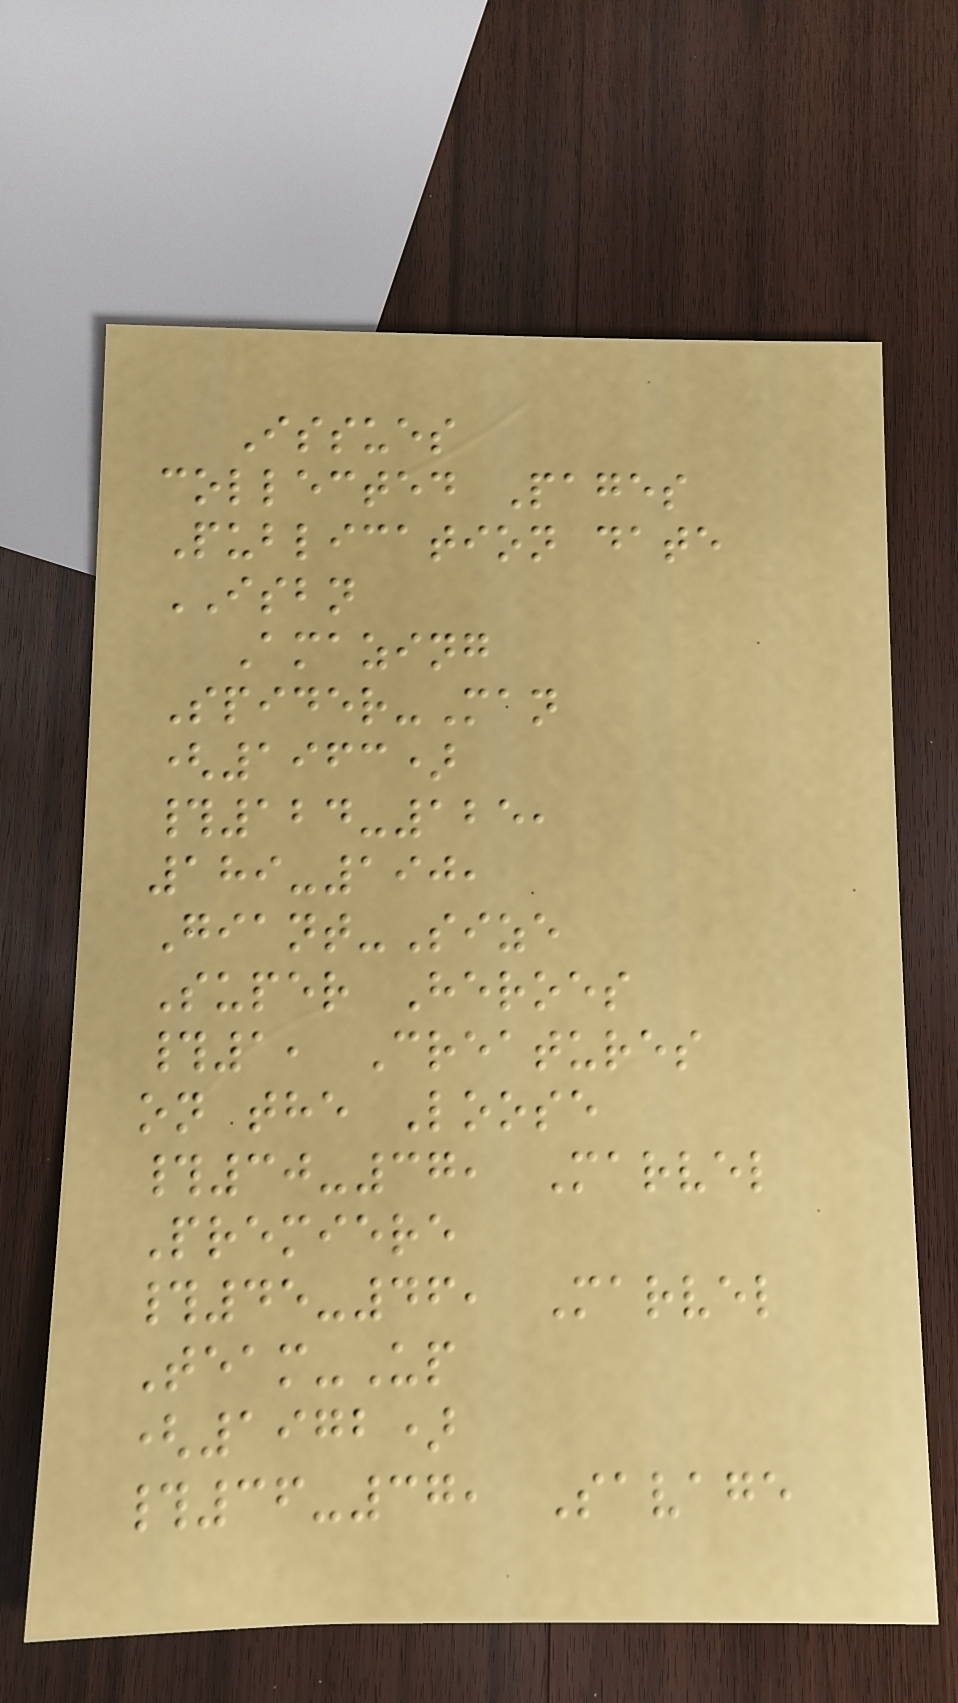Issues
collected Pages
Publication date
ISBN
Amazing
Spider-Man
(1963)
#124-125,
189-190,
Giant-Size
Super Heroes
#1, Creatures
on the Loose
#30-37, Marvel
Premiere
#45-46, Marvel
Team-Up
(1972)
#36-37, Savage
